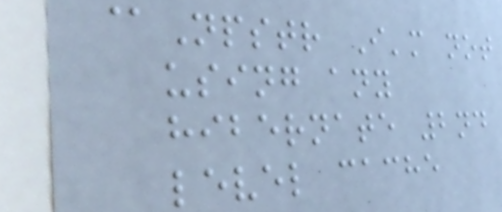@Npstr I'm not
using any
hibernate 2nd
level cache
